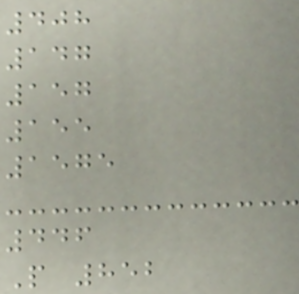408
147
157
155
1575
446
P 852
